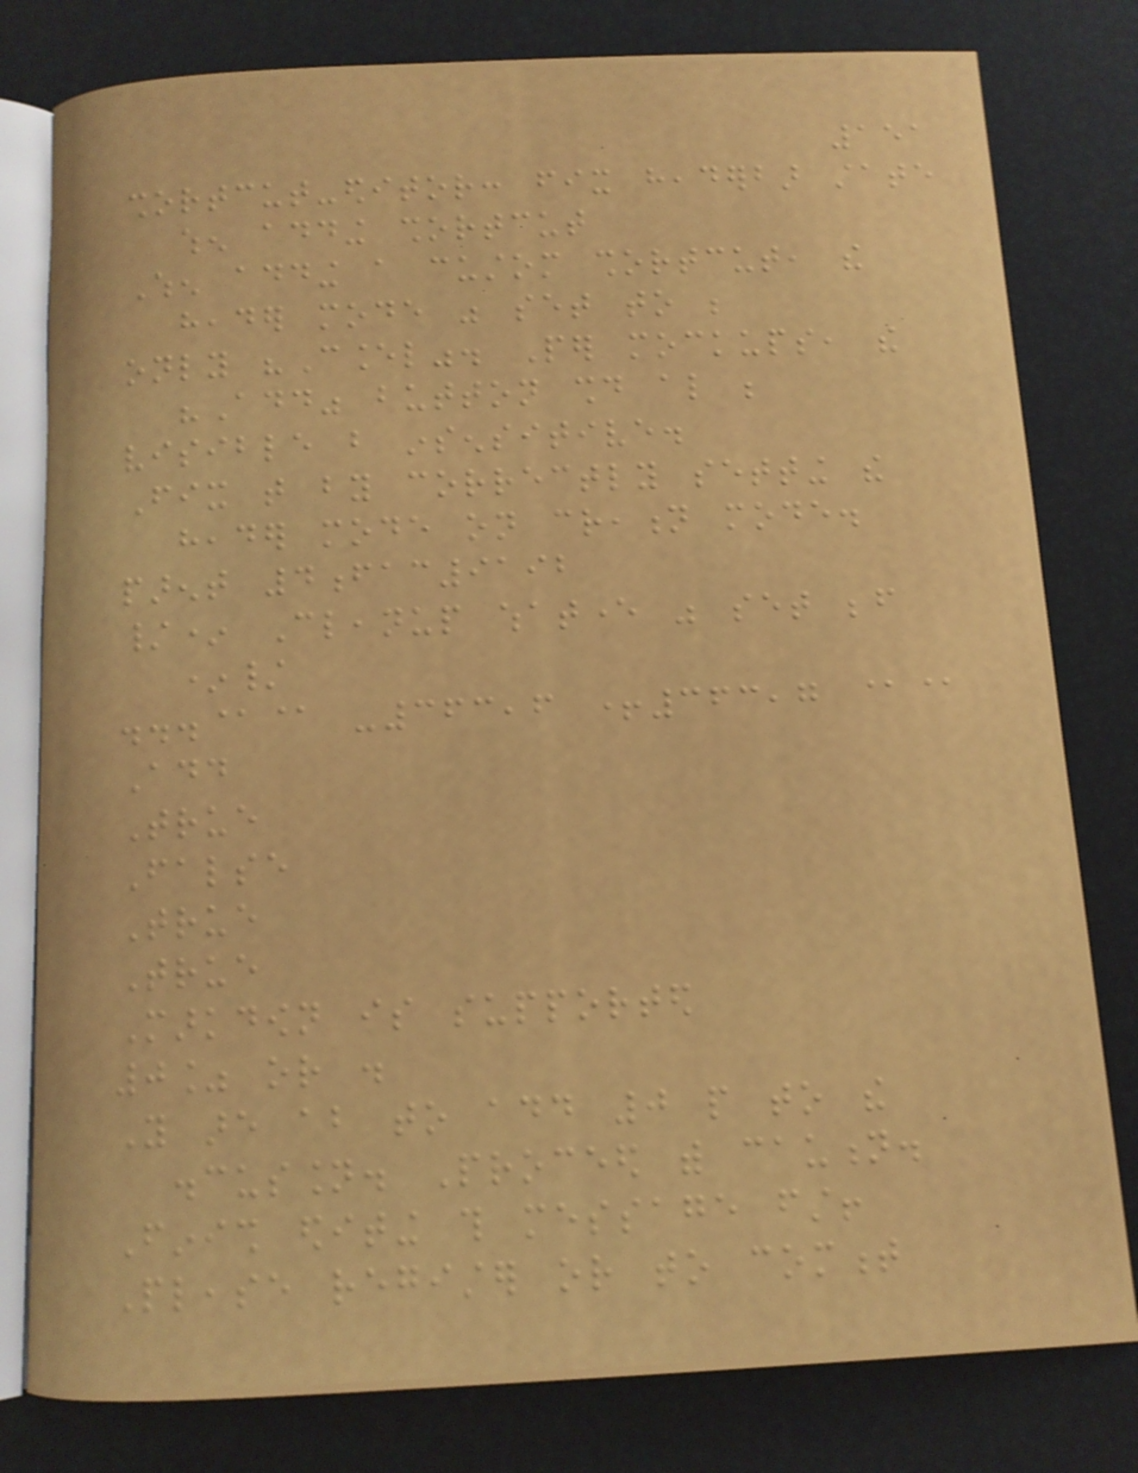151
shortcut-editor: fix headerbar state
when adding shortcut
When adding a custom shortcut, the
header mode was set to be
only "Cancel". Per mockups, the
"Add" button should also be
visible but insensitive.
Fix that by correctly setting the
header mode on creation mode.
parent 4fac9192
/* Cleanup whatever was set before
*/
...@@ -363,6 +363,7 @@
Add
True
False
True
True
Markdown is supported
0% or .
You are about to add 0 people to the
discussion. Proceed with caution.
Finish editing this message first!
Please register or to comment
